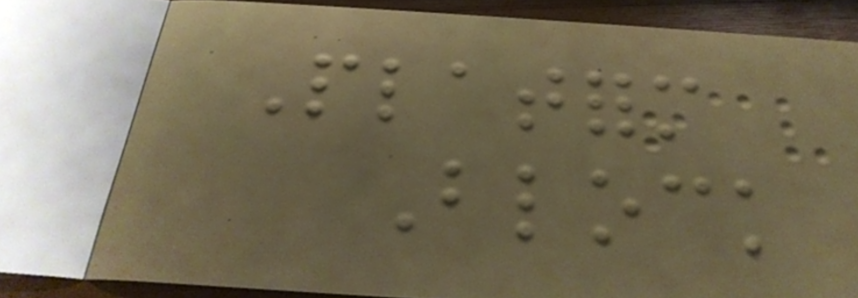Platform
Block
